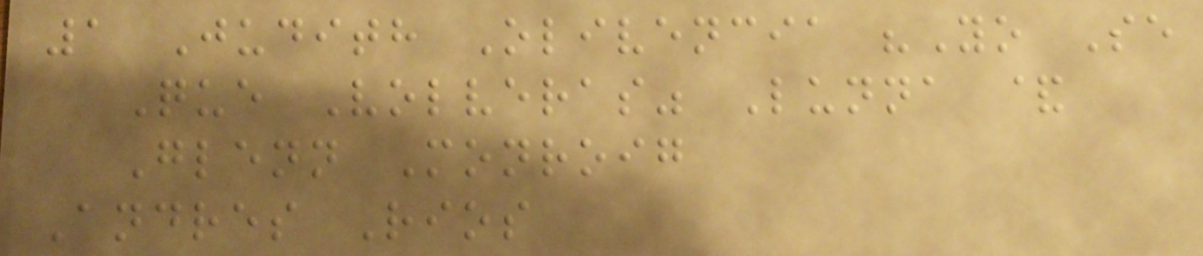1 Judith Olivencia "Yo Se
Que Volveras" Lunna &
Glenn Monroig
Andres Rios
